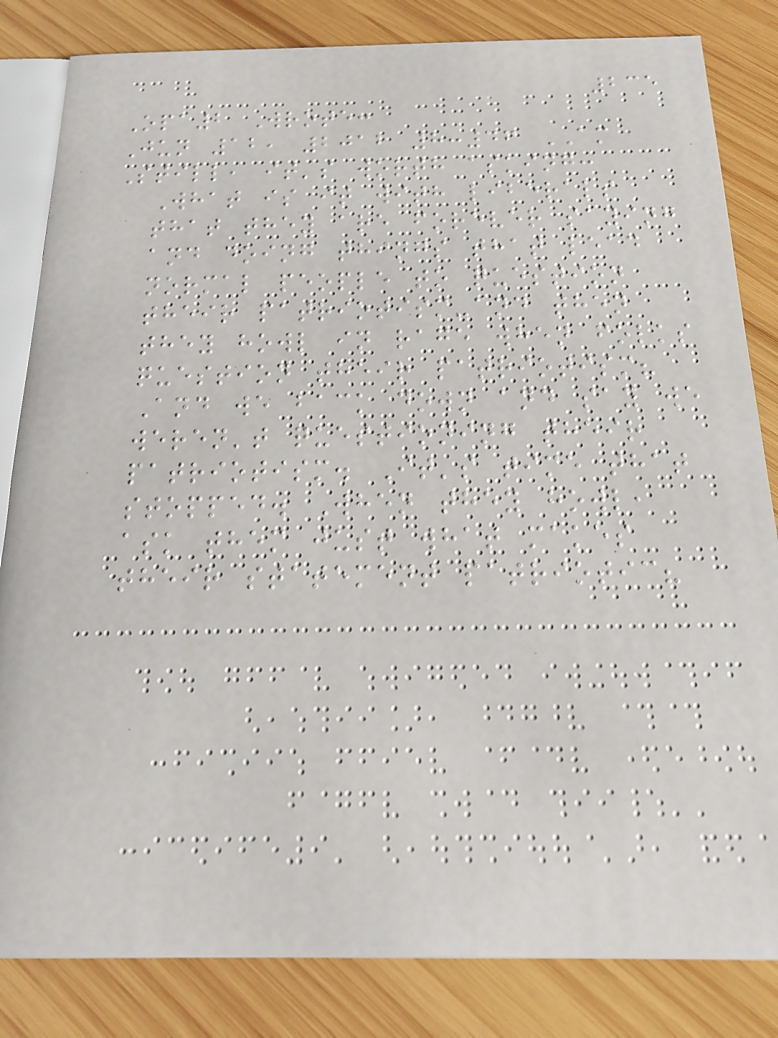235
Opa2 Wrote:
Jun 12, 2012 8:46 AM
Still, it's worth asking:
What is it with liberals
that they are forever saying
and doing things that lead
normal people to question
their patriotism-and then
they howl in rage when folks
question their patriotism?
And we back down and say we
weren't questioning their
patriotism. It's time that
stopped. When they howl,
ask them just what makes
their statement patriotic?
